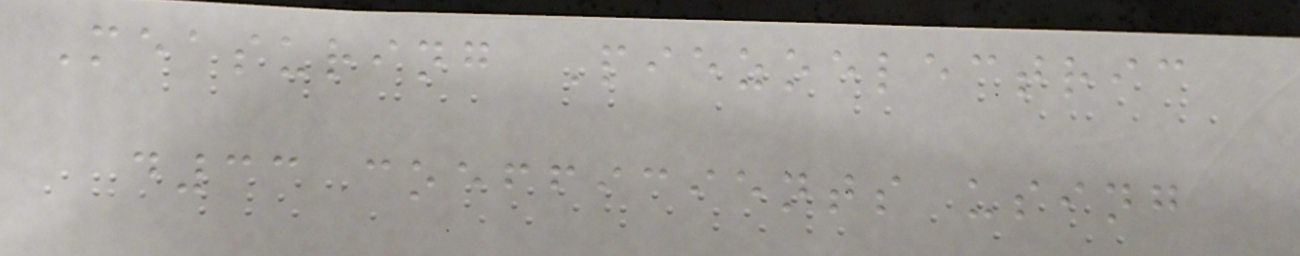Measuring Piezoelectric
d33 coefficients using
